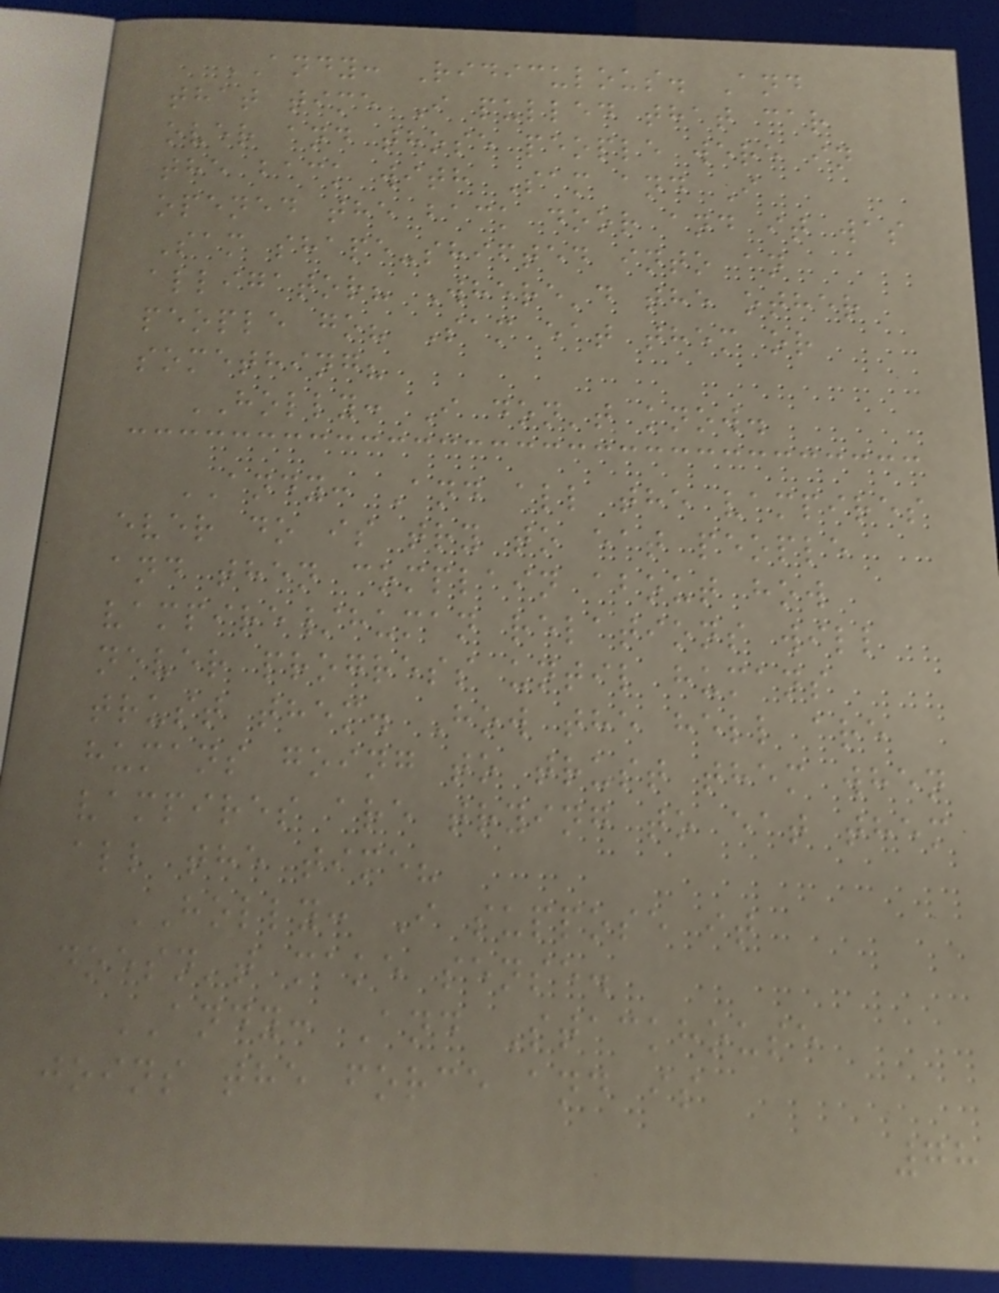ANDY: Ridiculous. And
that time I pulled that car
over and those people were in
the back with Sam and I
opened the back door and it was
Sam shape-shifted into an
alligator? Where'd the other
people go? Sam eat them or
something?
HOLLY: I don't know.
ANDY: And all the vampires
ever do is try to eat people
and then complain about how
vampire/human relations will
never progress until humans
trust them. How the hell are
humans going to trust them when
vampires are trying to eat them
all the time?
HOLLY: I suppose it
doesn't make sense.
ANDY: And Stackhouse
joins the force and is
78
